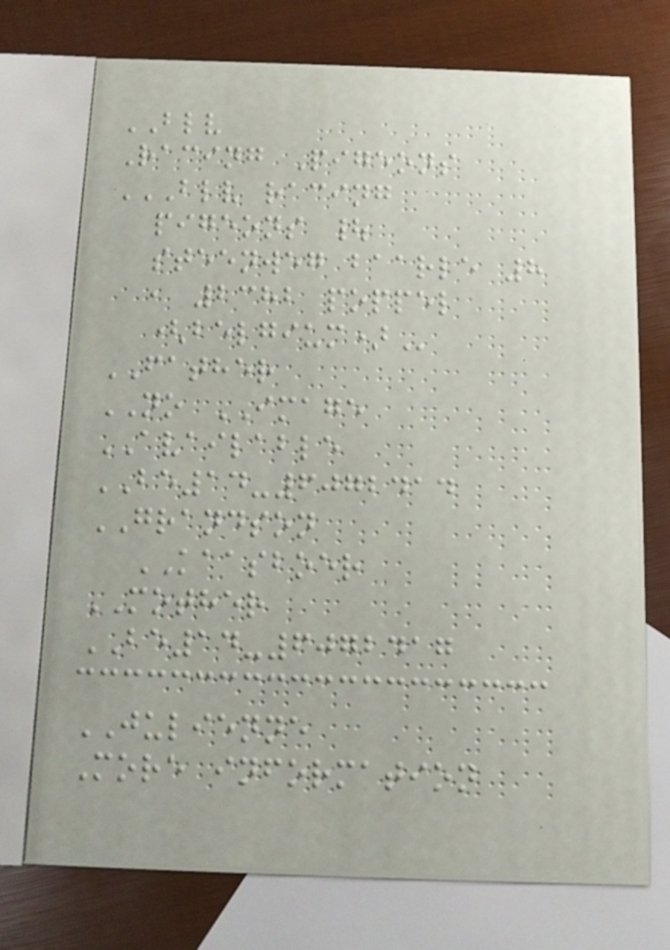BLV
Racing Pigeons
BLV RACING
PIGEONS |
STEENWEG BAARLE 8
, 2382 POPPEL
(BELGIUM)
FATHER
NO IMAGE
AVAILABLE
BE14-6072414
GRANDSON
KAASBOER
MOTHER
BE14-6072417
JULIENNE
More information
